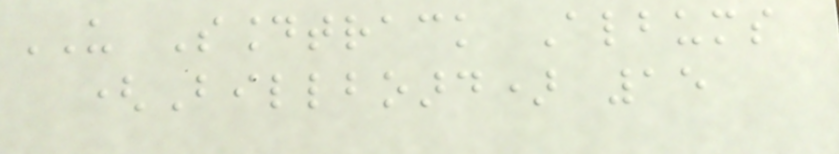US Soundtrack Albums
(Billboard) 15
